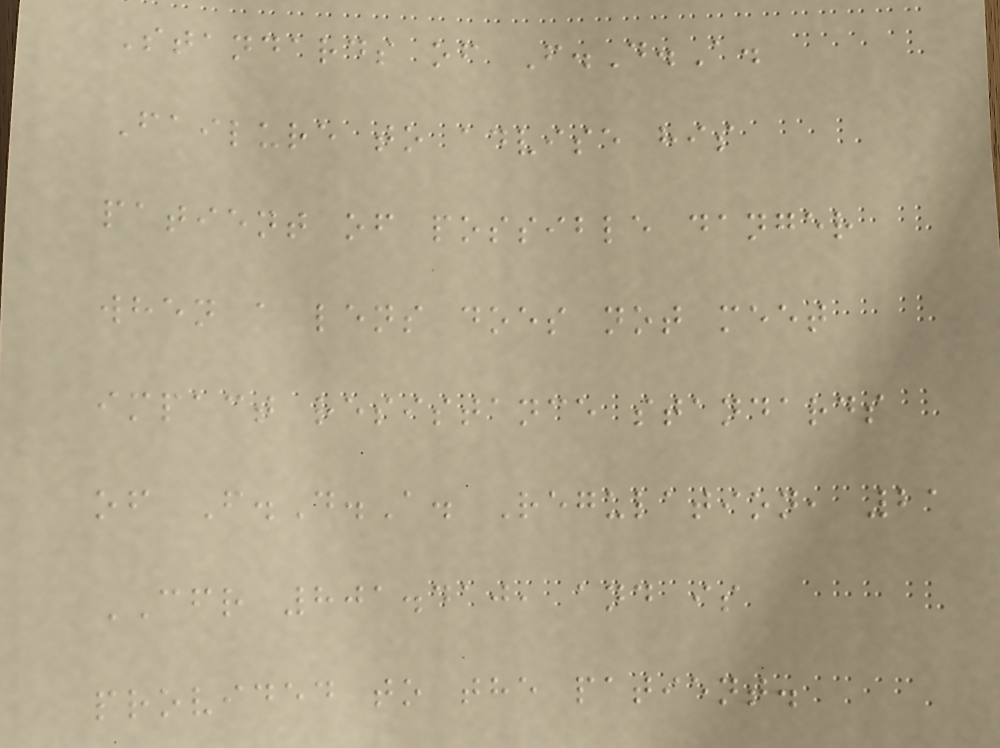Standards of F.D.A.
Failure to advise his
patient of possible danger
when a lens does not meet
impact resistance standards
of F.D.A. Regulation, 21
CFR 801.410, and is
provided to the patient.
